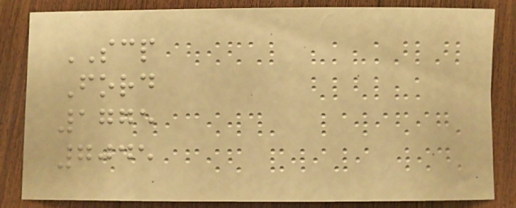SCP
Ford
1775
7045
